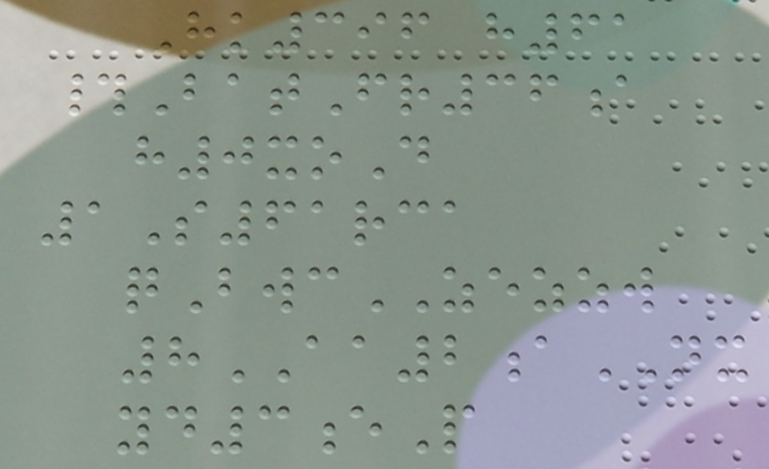Hk396 h61
#BatFr36a
h0xoD
1S61rca
qBwcZEZZW
8AA2aNX
yd3eP
